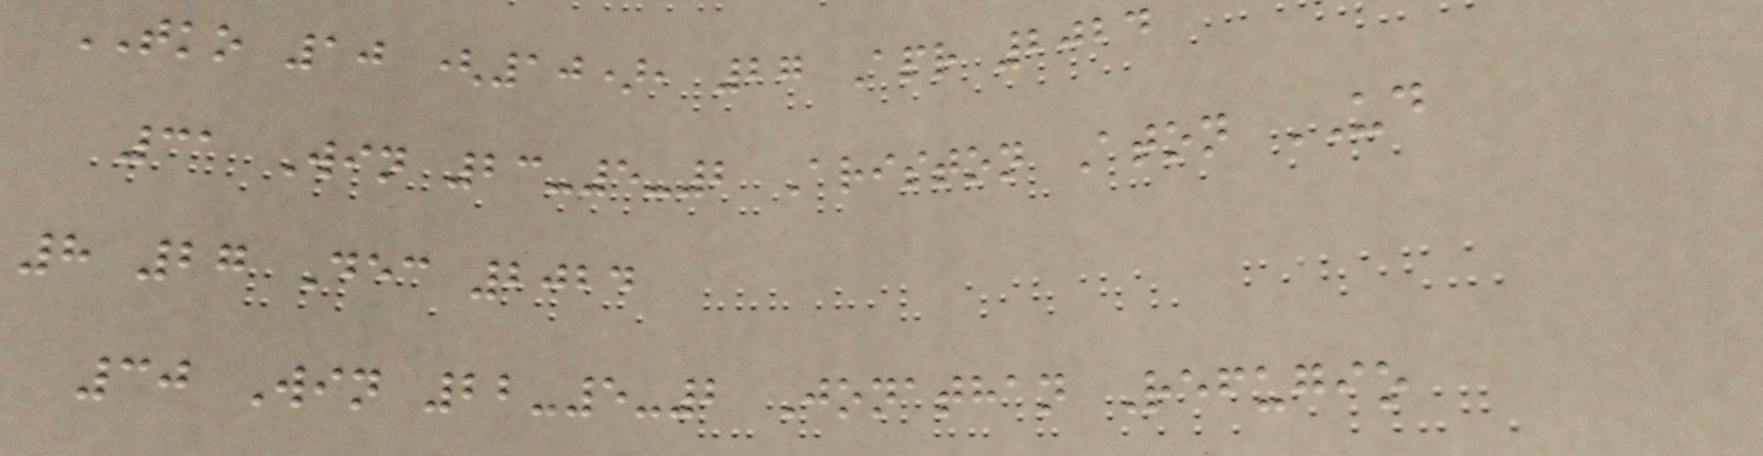TKO 10 (10), 27 Apr 2024
31 Win 23-5-2 Ariston Aton UD
8 27 Dec 2024
30 Win 22-5-2 Jonathan Refugio
